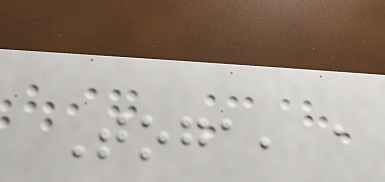Toga, a
